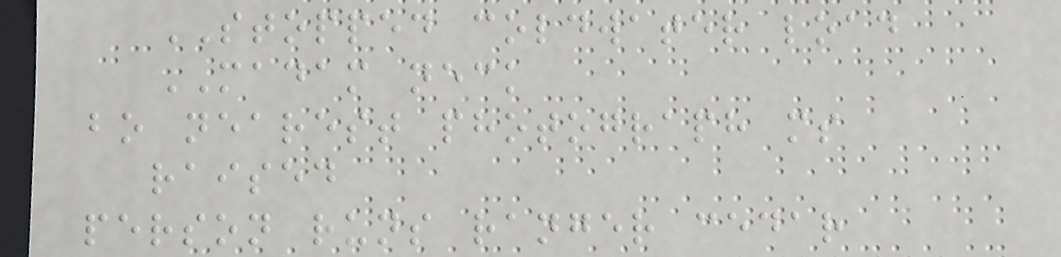STOPPED coldwater load
MADAM neck
bo nearest photograph ms
raised
person runs ranger cedar
